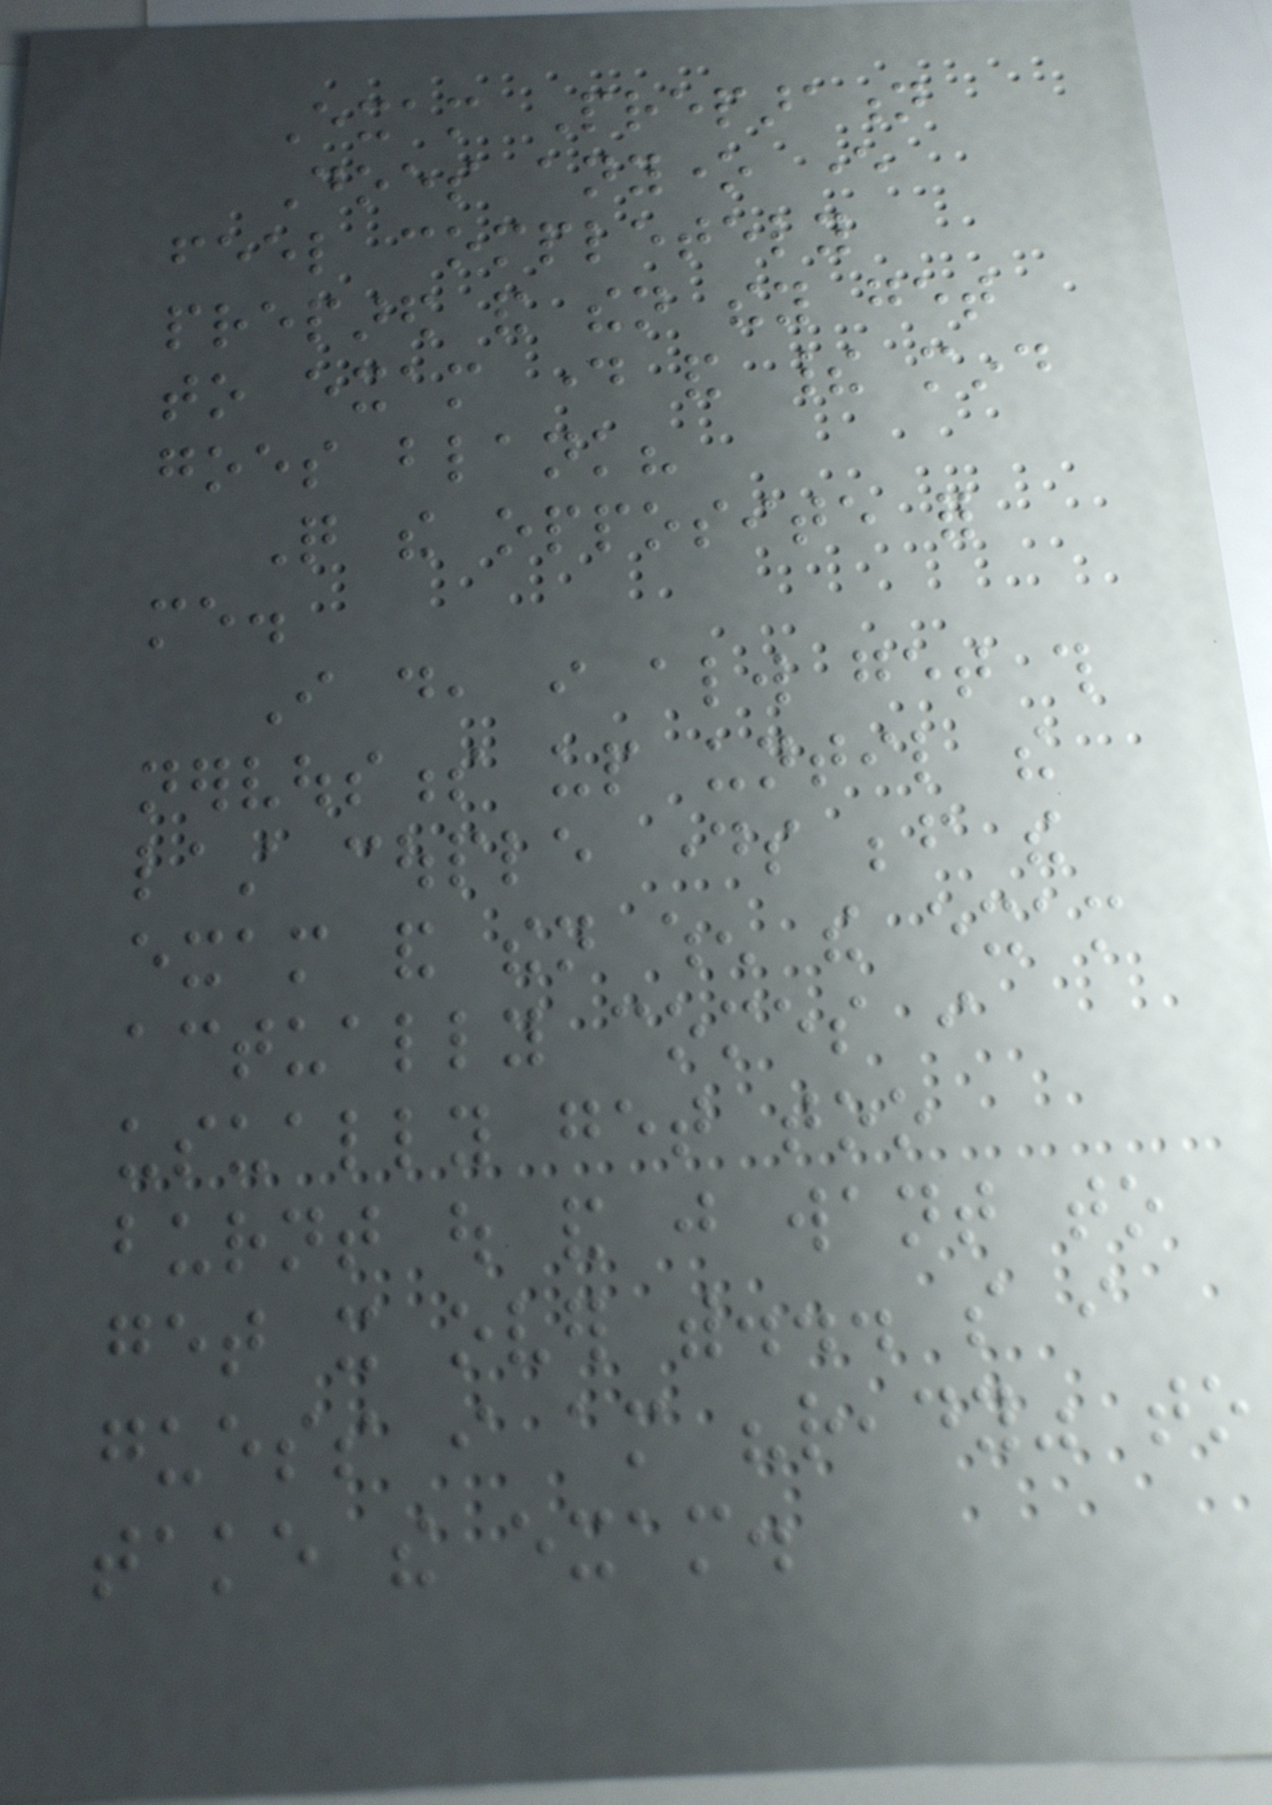Exam Preparation
Does anyone ever
feel completely
prepared and then they get
to exam day and their mind
goes blank?
Quite the opposite for
me.
I do, i always get this
nervousness up until the
last couple days before the
exam and then when the exam
actually comes i
usually get too
burnt out and just want to
get it over with... so i
guess i am "ready" to
take the exam.
